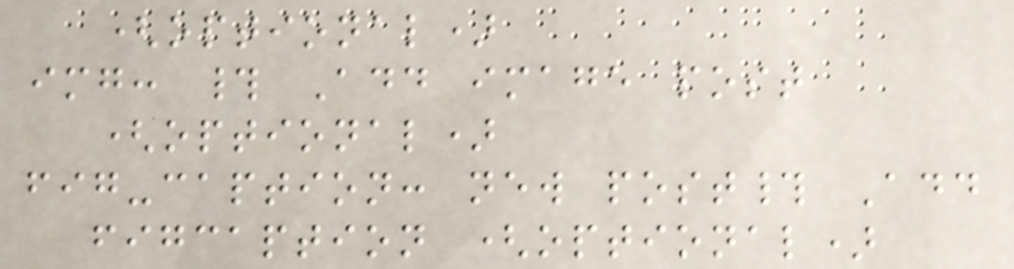(optional)
img: # Add image post
(optional)
fig-caption: new post# Add
figcaption (optional)
